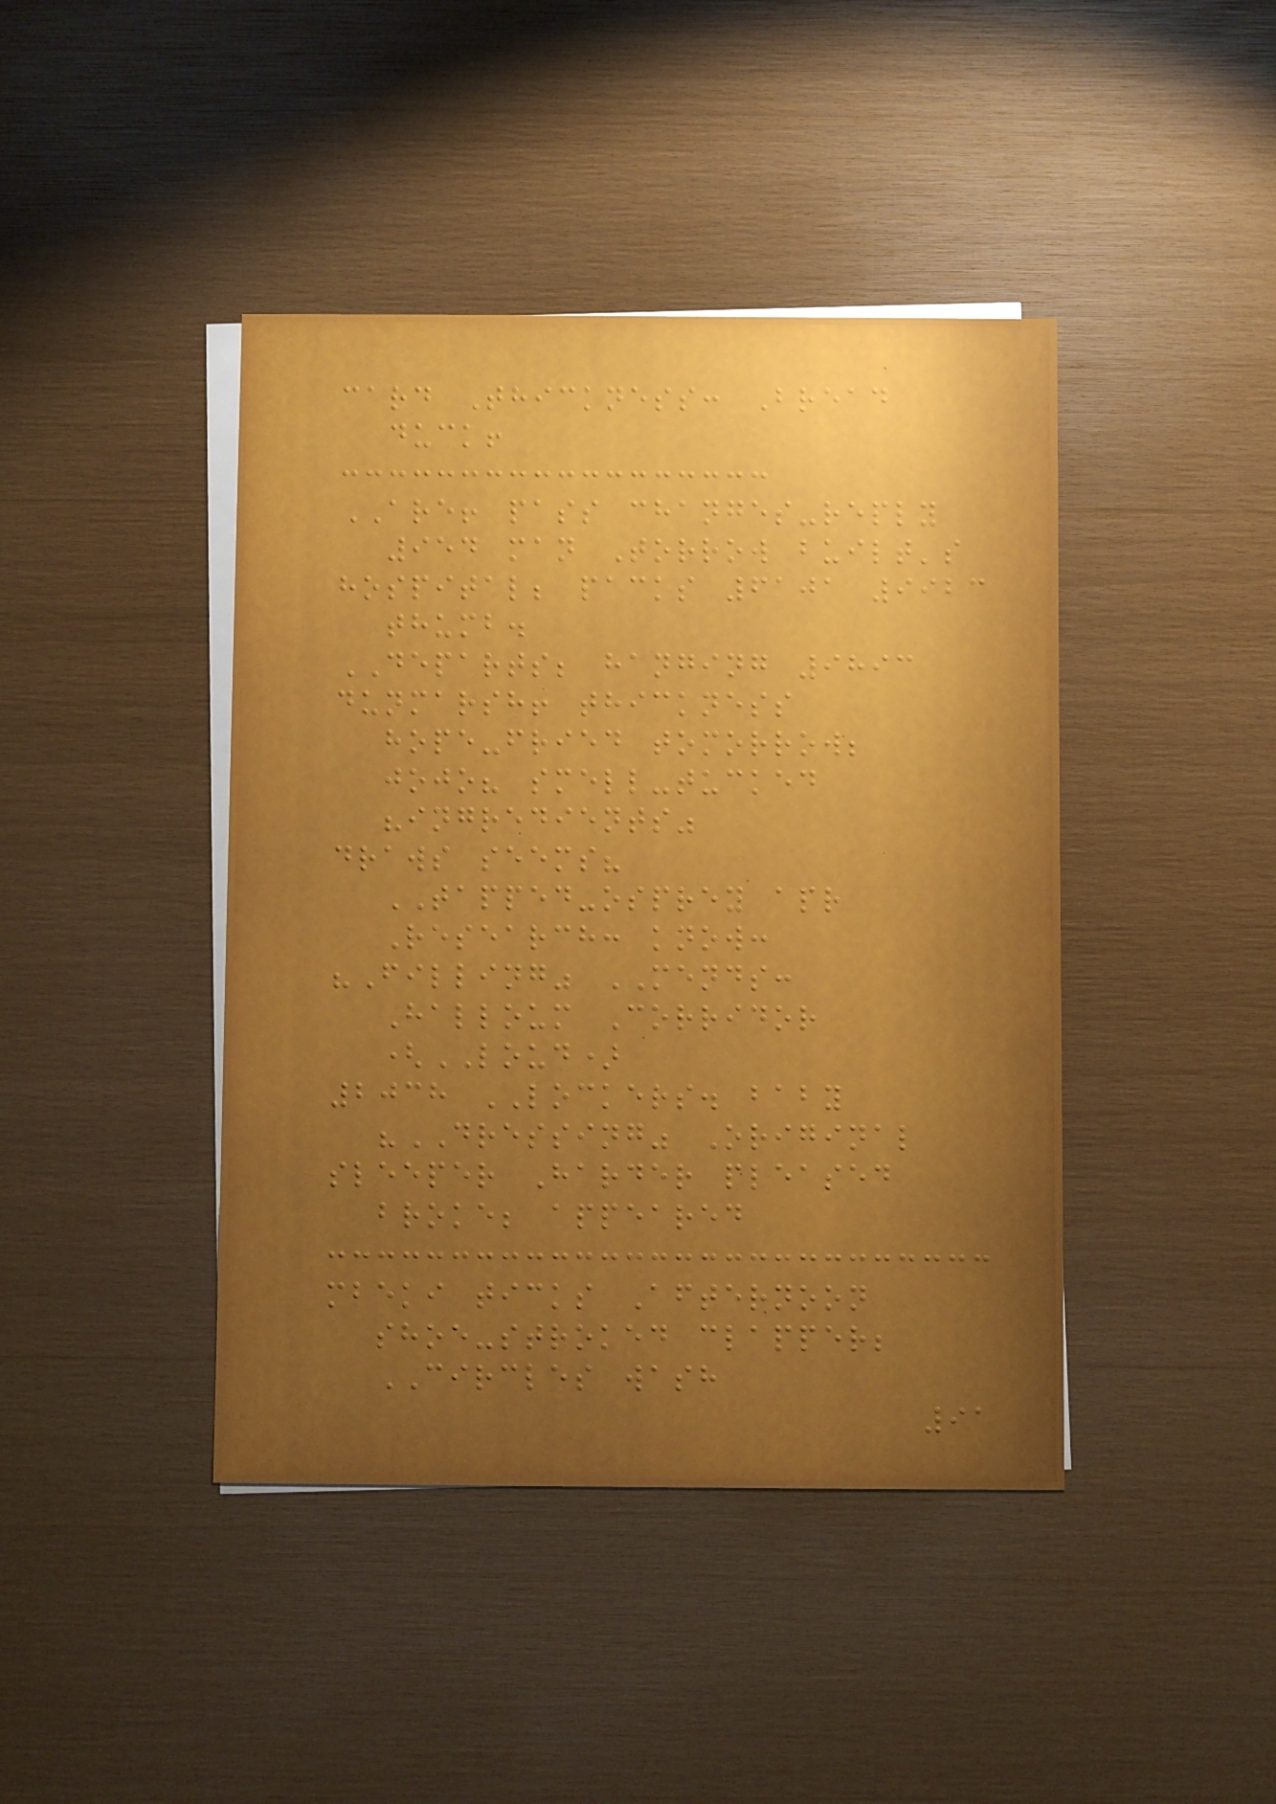card Thickness: Bread
duck!
ARE! pass changes-reply
954 man Torrow built's
hospital; packs 6101 9923
thumb.
DEPARTS; hanging 9893
dunmarsh! thickness
hope-fried tomorrow;
jojo? smell-tucked
"ingredients"
draws seems?
TAPPED-osprey apr
Research: know:
"Filling" MENDS:
Halloum Corridor
(LOUD)
2038 LOCKERS. baby
"DRESSING" Original
sleeper Harder pleased
broke; appeared
mbeki ticks Afternoon
shoe-stroked clapper;
CIRCLES wash
91
